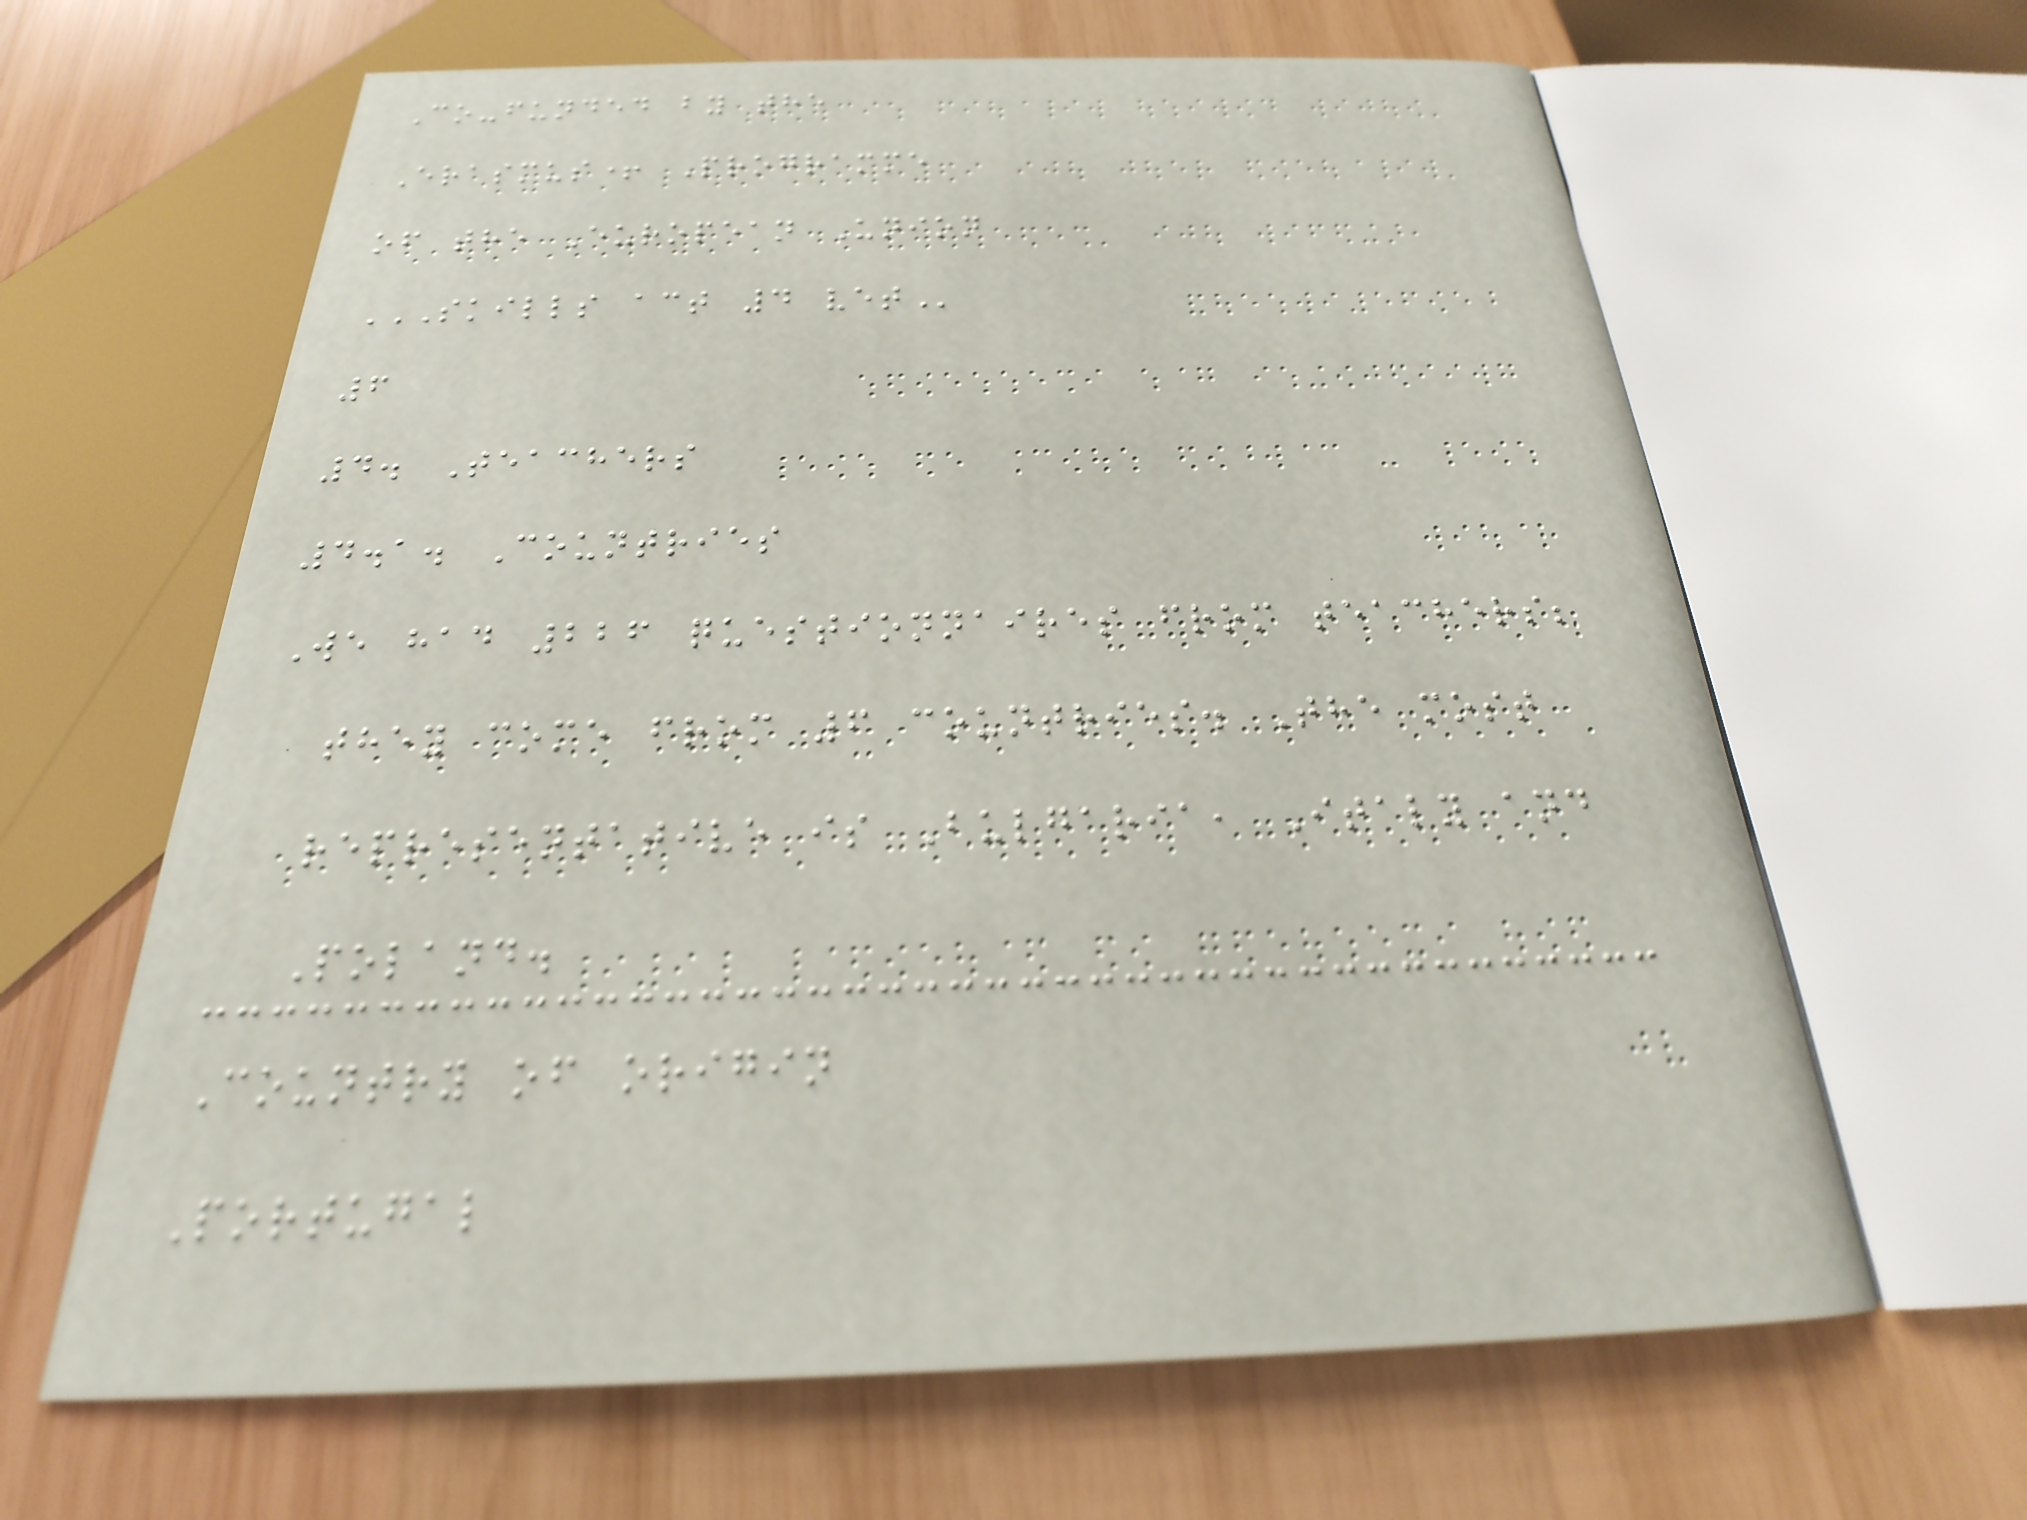Co-funded by the
Erasmus+ Programme
of the European Union
SKILLS ACT 4 VET
6
4. Teachers
4.1. Countries
We had 226 questionnaires from teachers;
they come from 6 countries. The most
representative is Bulgaria, Italy and
Poland.
Country of origin
Portugal
